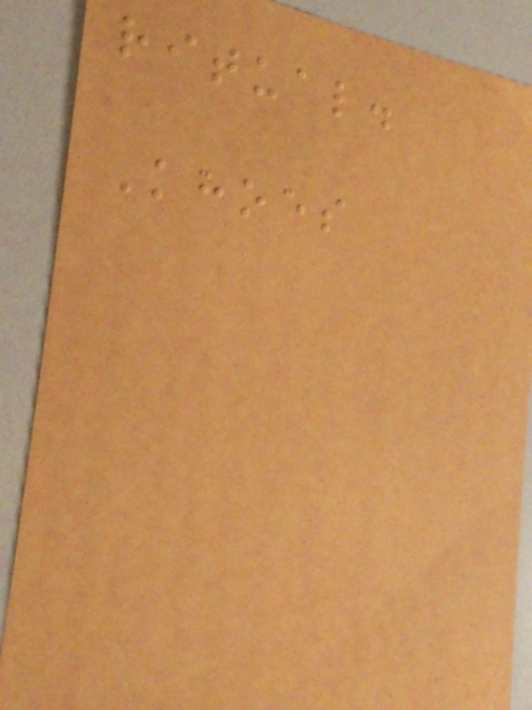ritual.
Khoes
